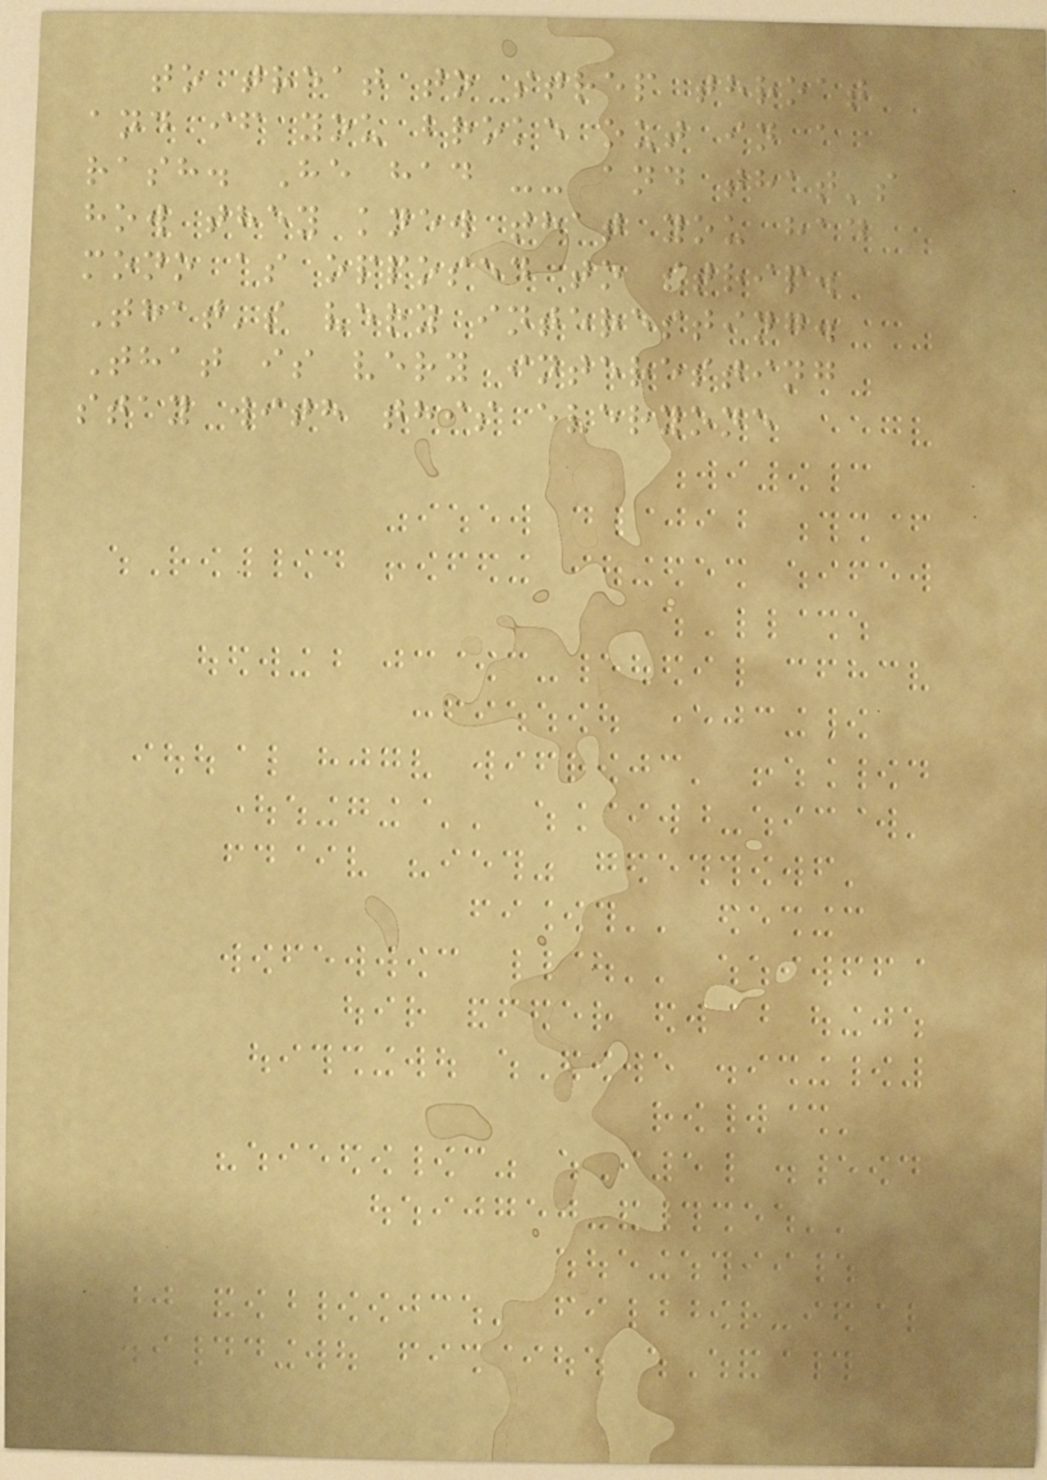to treat to strep throat
and if you broke out in a
rash. He had -- and that's
how they knew that you had
mono as opposed to strip.
That's very interesting.
That is very interesting
stay with this everyone
